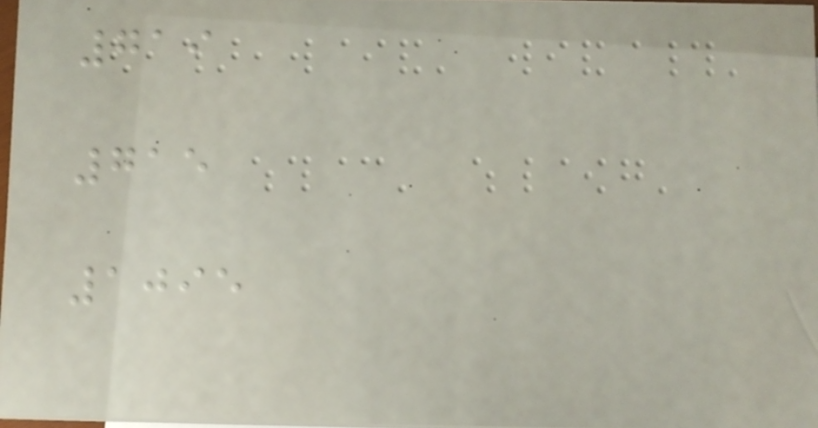719
715
1095
